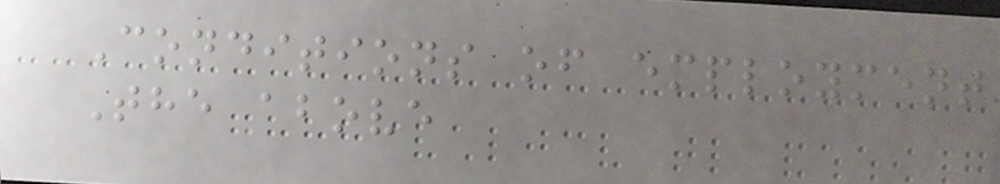Conditions of employment
The above
